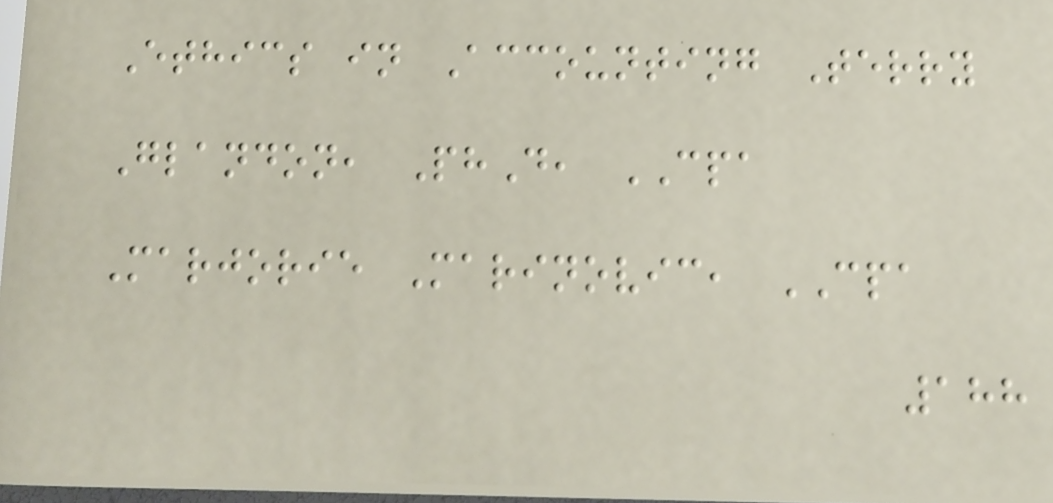Ethics in Accounting Terry
Glandon, PhD, CPA
Marjorie Marinovic, CPA
188
